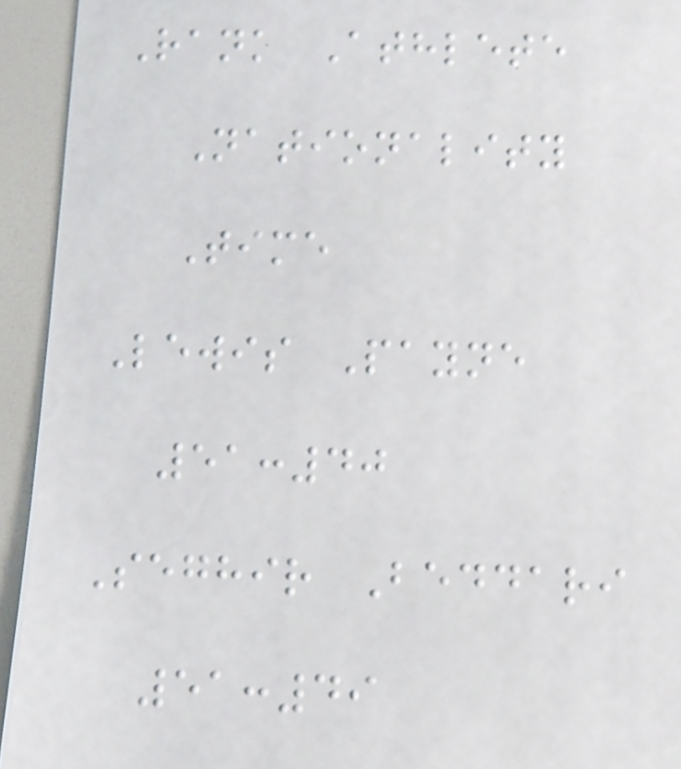Rank Athlete
Nationality
Time
Lewis Payne
51:40
Seghir Beddari
51:49
